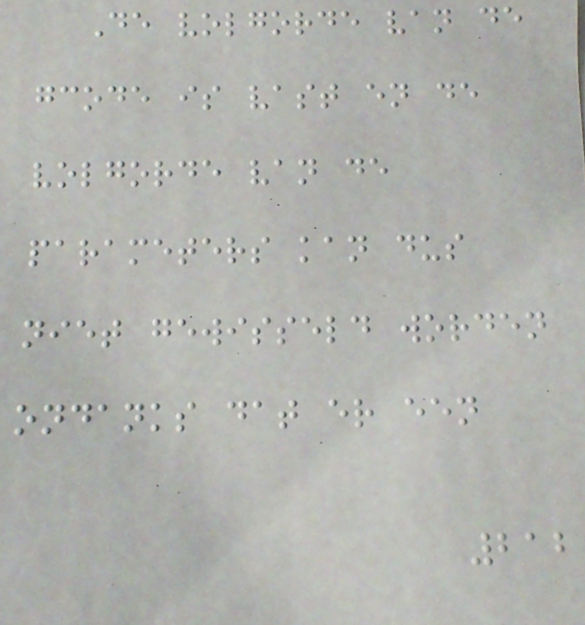De volgorde van de
gcode is vast en de
volgorde van de
parameters kan dus
niet gewisseld worden
ondanks dat er een
212
